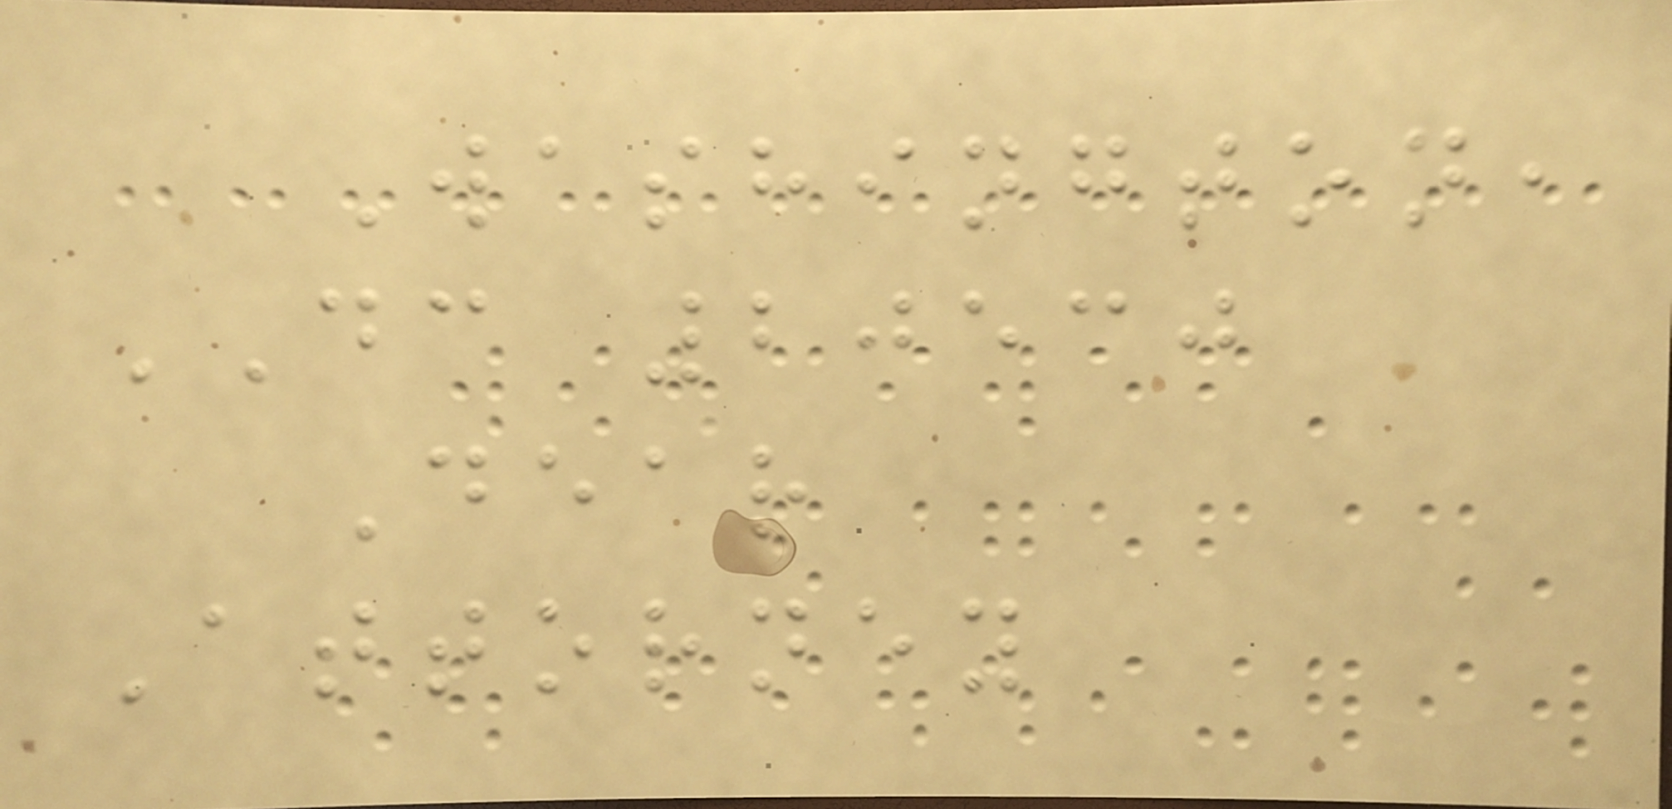Washington,
DC 20530
Dear
Attorney
